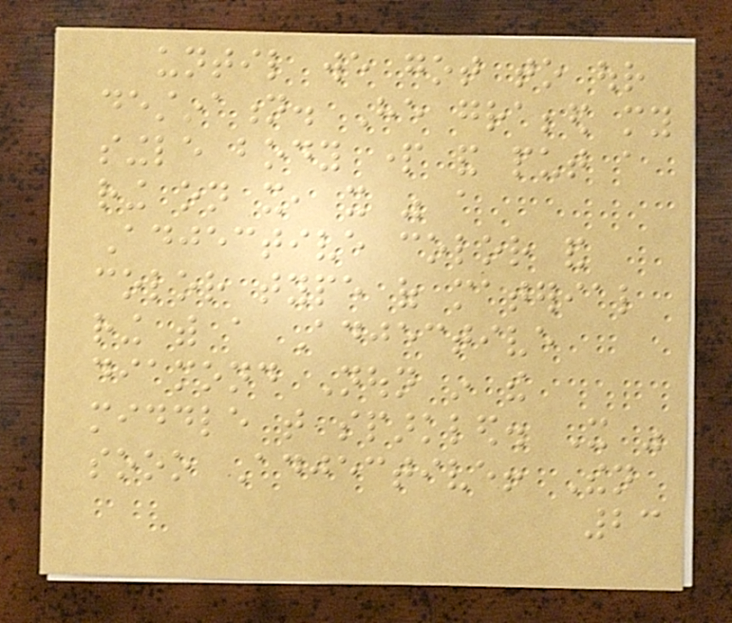until we got to our
destination. He grabbed my
single body part and put a
ring on it, it was a
Adjective color and
color type of material
ring with a Adjective
diamond Noun in the
middle that sparkled. It was
sooo Adjective! Then
23
